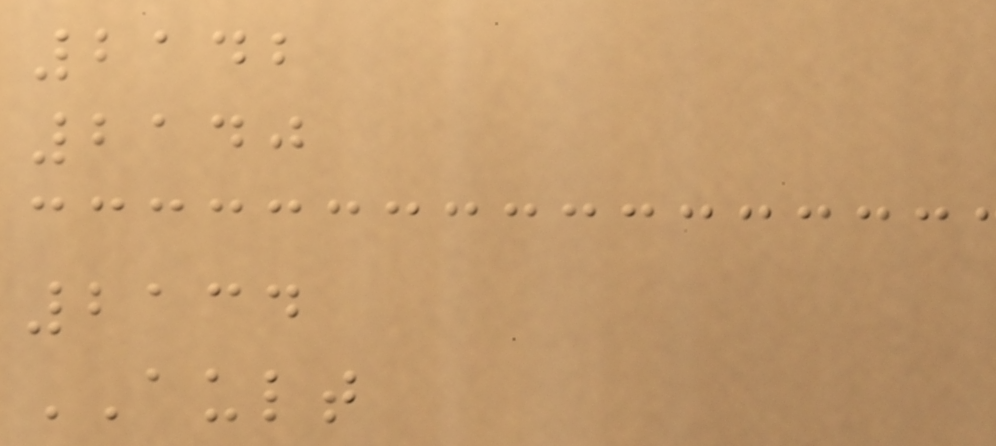2142
2140
2134
AULT
